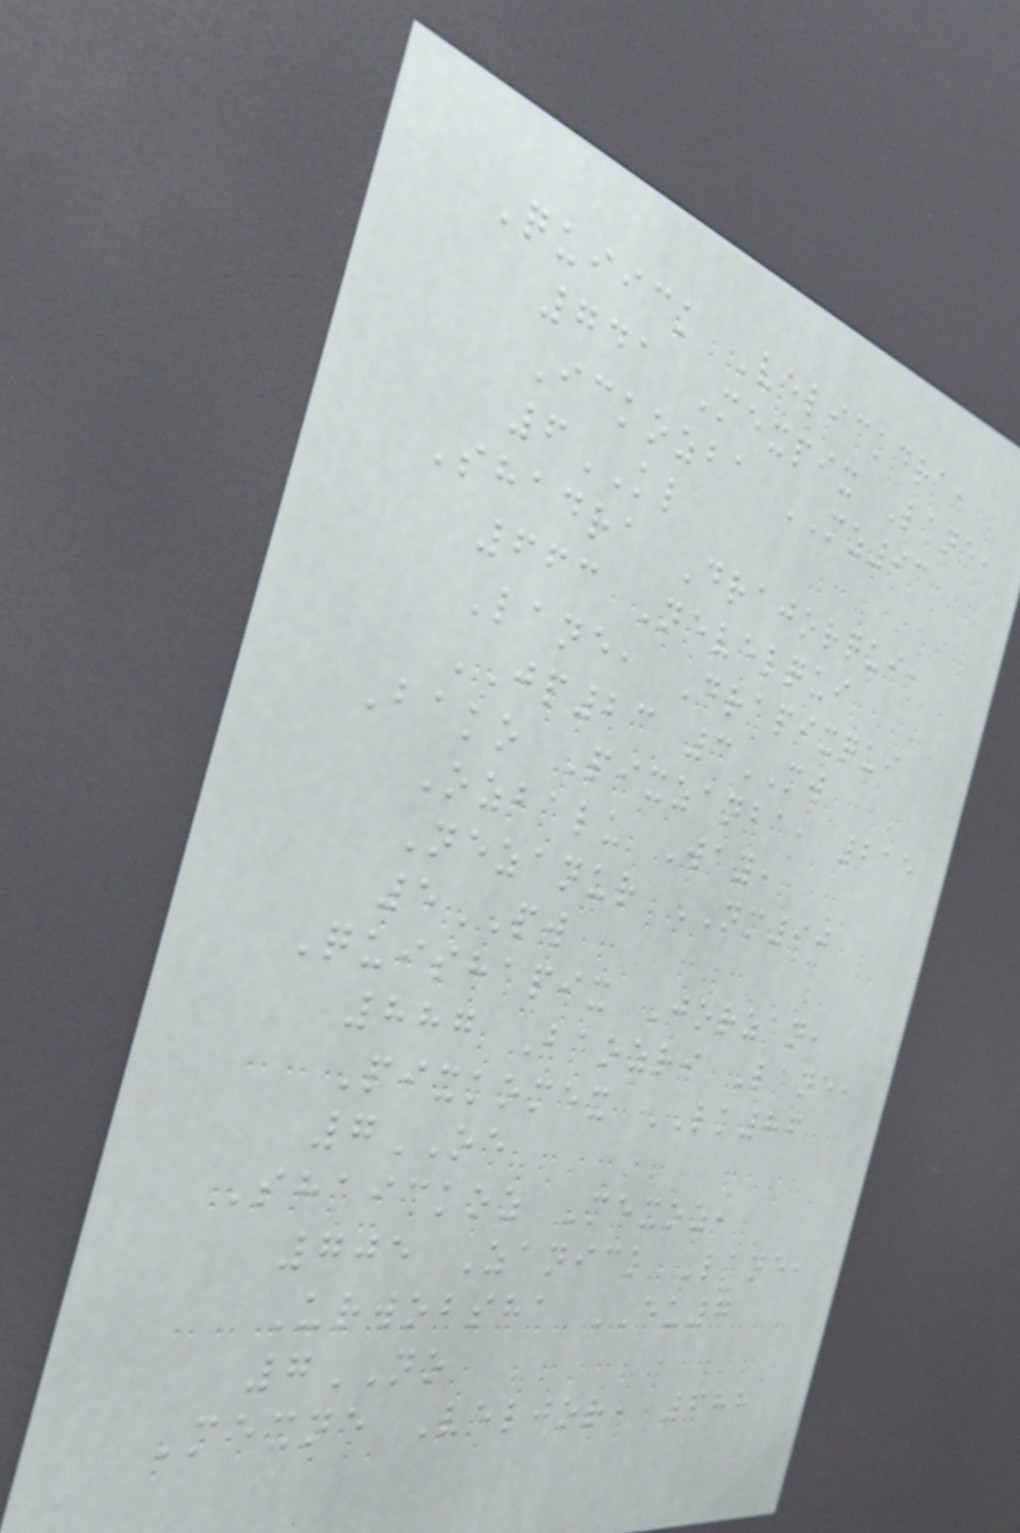Quiick Velickdra,
741 Mexpix Lane,
Ickozba MZ93
6KL
Shadra Drajorqui,
663 Nevelqui
Lane, Drapixqui
JP23 3MW
Bako Pixzanba, 215
Ozbalu Way,
Nezanur NM90
5PW
Quishapix Jorzan,
887 Baozri Lane,
Pixkomex LK86
7OE
Shaickoz Mexoz,
705 Zanick Lane,
Urwobsha EU7
7NO
Mexne Veljor, 688
